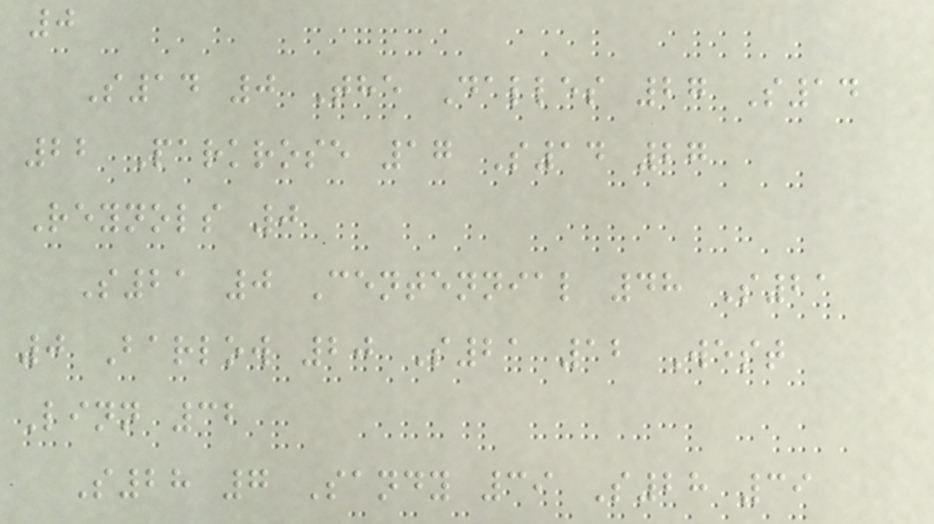0
S14 0 The Dalles 27 S14
22 Parkrose 17 S14 27
Reynols 0
S21 0 Centennial 48 S21
0 Barlow 20 S21 12 West
Linn 32
S28 7 Sandy 39 S28 39
